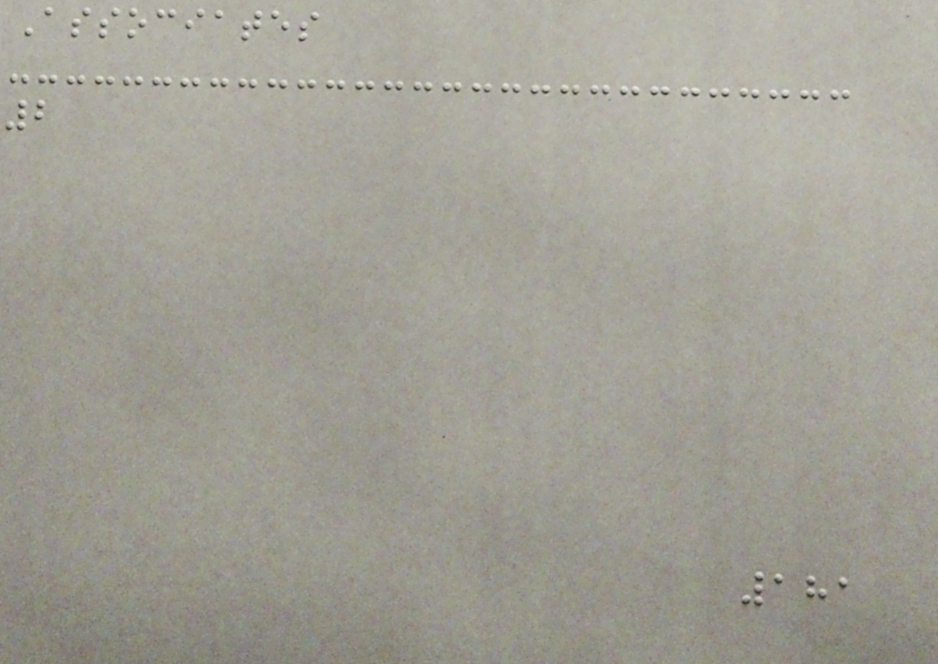Associates
2
181
